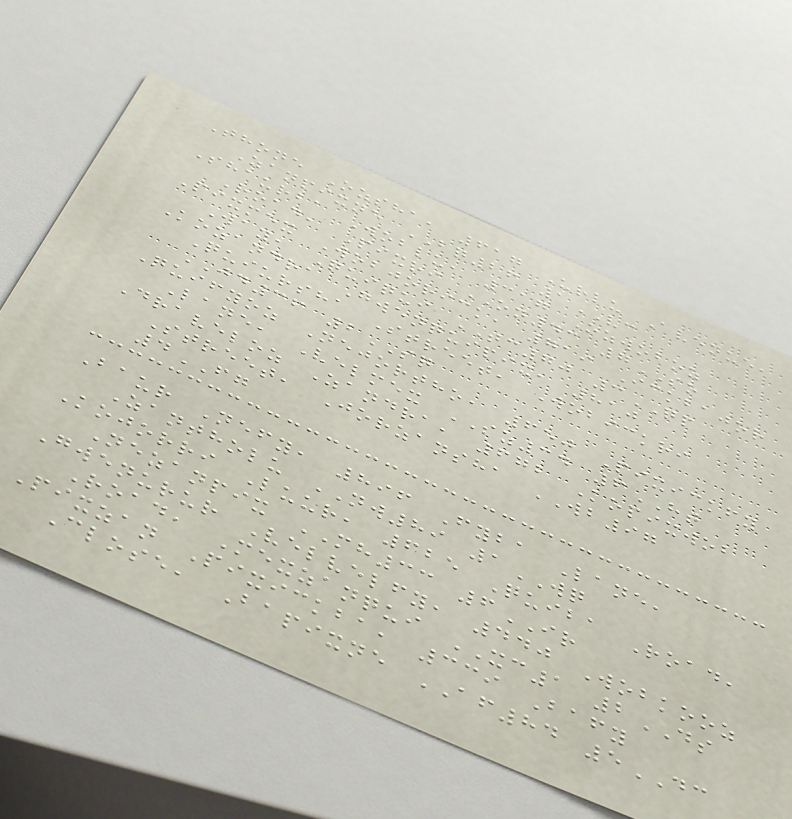Thone Ozsha, 617 Urlu Avenue,
Zanpixne BQ26 1VC
Shaurba Woblu, 317 Ozwoboz
Road, Pixri ON43 7SO
Pixmex Wobjorick, 719 Ickbajor
Way, Quiqui TC70 3QP
Kozandra Gwenquipix, 810
Quiursha Street, Wobickri
JD36 2SQ
Quifyoz Nejortho, 650 Pixickfy
Lane, Velmex SZ34 6HT
Draveloz Zandra, 672 Kopixwob
Street, Jorzansha WB97
4FG
Baur Nefy, 896 Fyba Lane,
Zantholu NW89 1WQ
Kojorri Luur, 625 Quiba Road,
Nezanpix MH33 6IR
Gwenurur Velvelfy, 440 Wobkooz
Road, Mexzanqui XC1 2DS
Pixzan Pixickba, 339 Bafy
Close, Bapixne AF84 5DC
